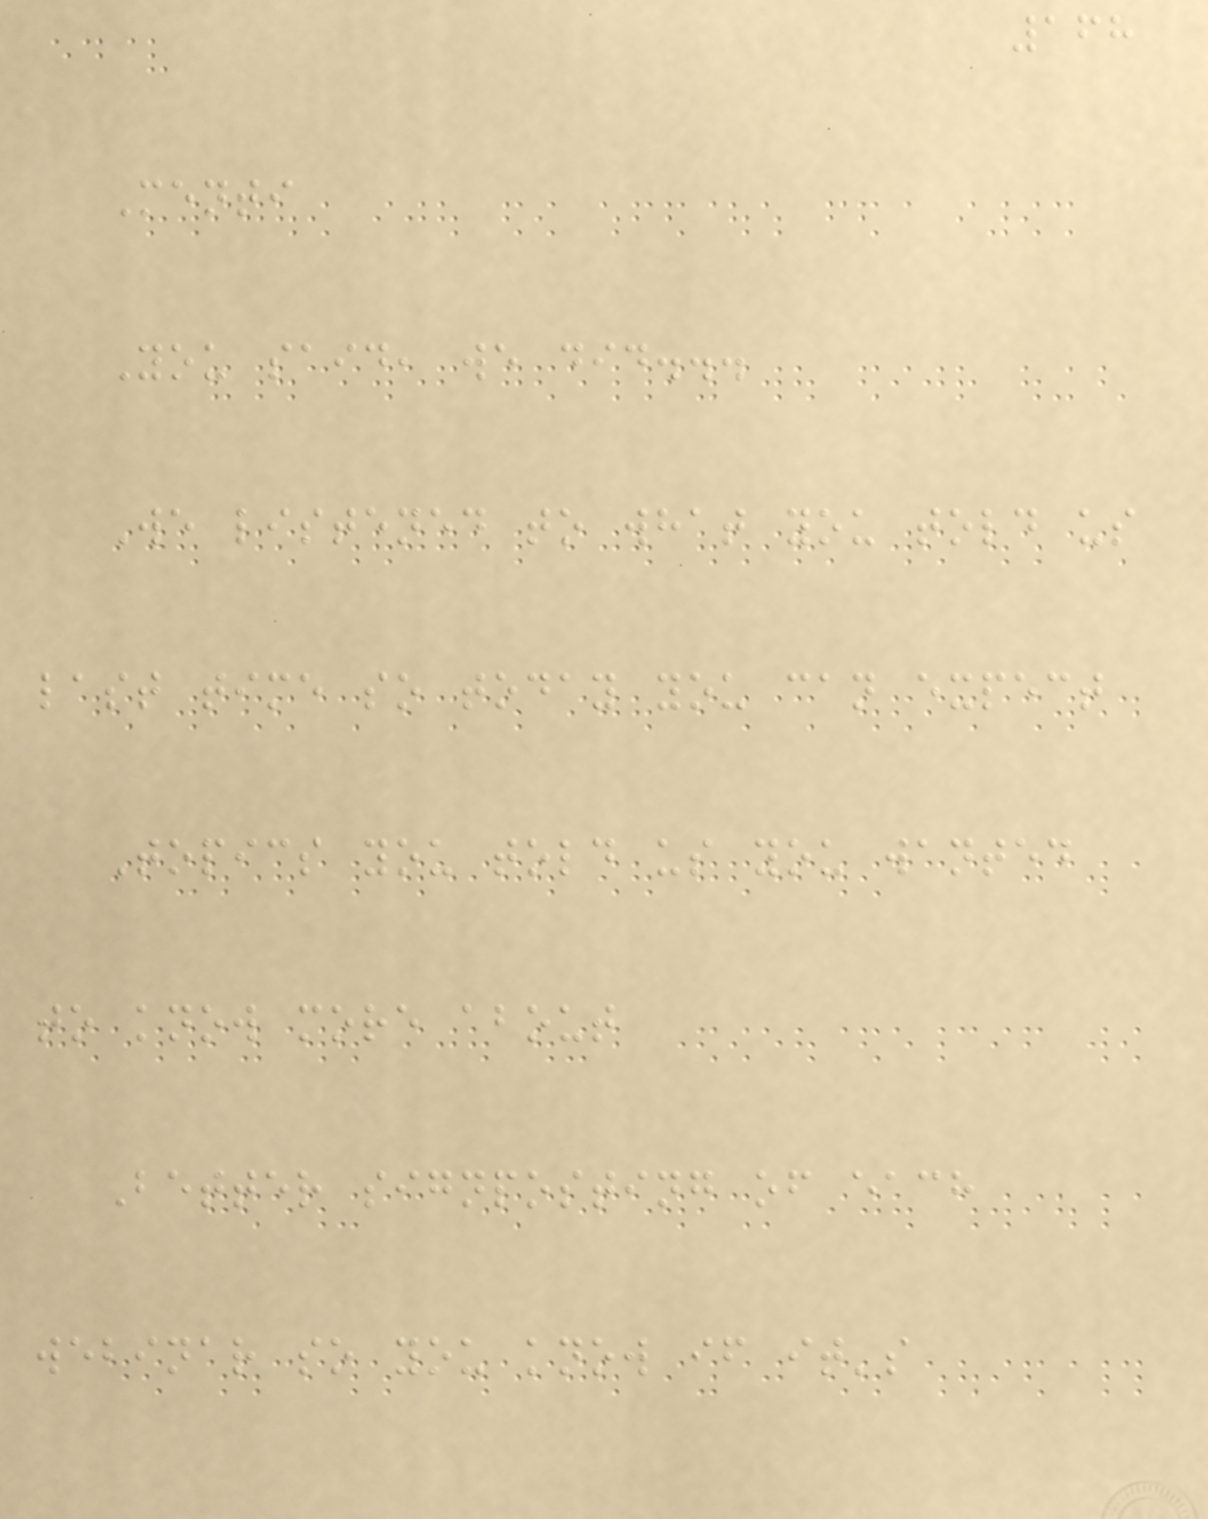168
Menti
You said, we did...
We listened to what you told us
last time so today you can expect
Topics you told us you wanted
to know more about
Better signposting of each
webinar so you know if it's
